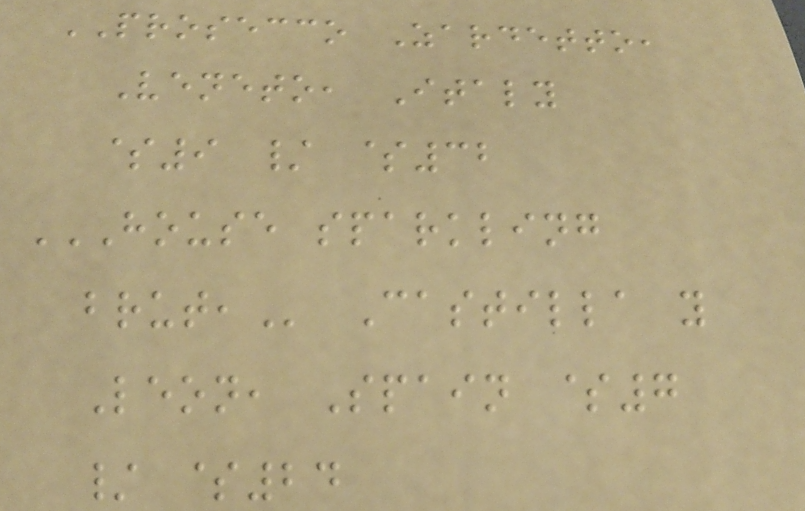PROSECCO Zardetto,
Veneto, Italy
$9 / $32
HOUSE SPARKLING
BRUT, Castilla y
Leon, Spain $7
/ $24
